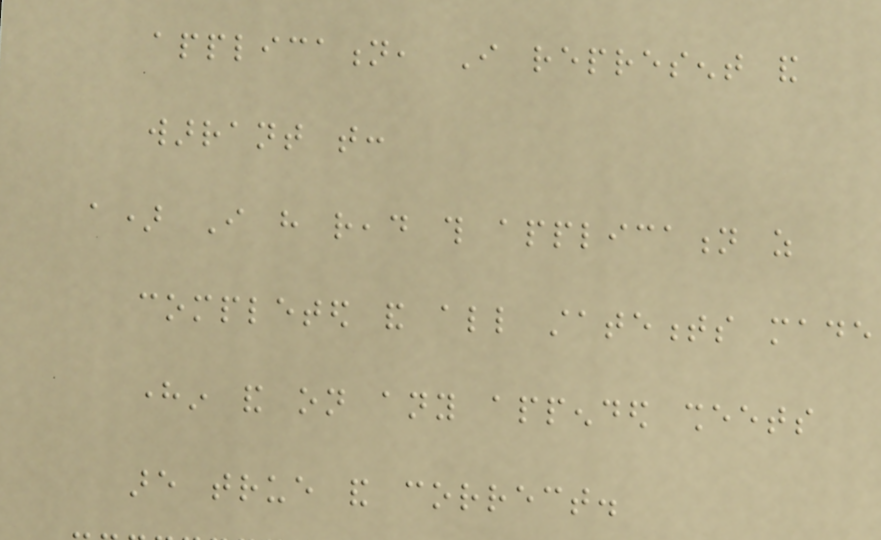application, I represent and
warrant that:
a) I have read this application as
completed and all statements made
herein and on any appended sheets
are true and correct.
